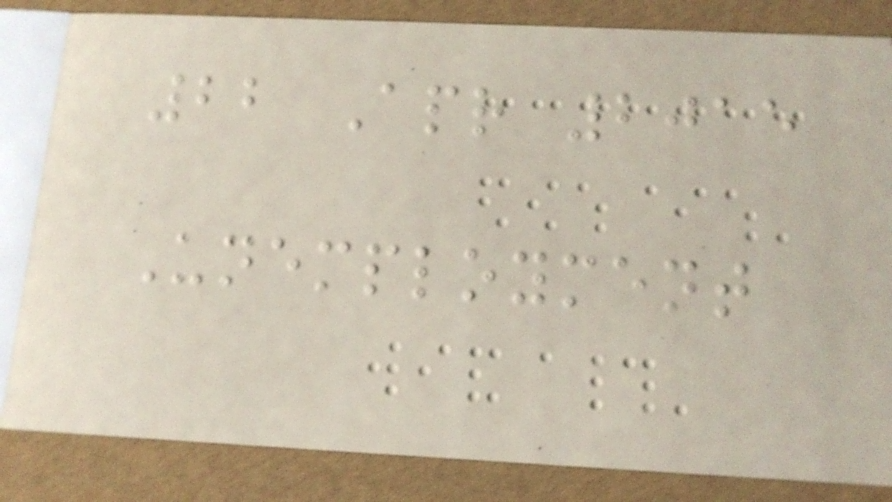22 Apr 2015
Unemployment
